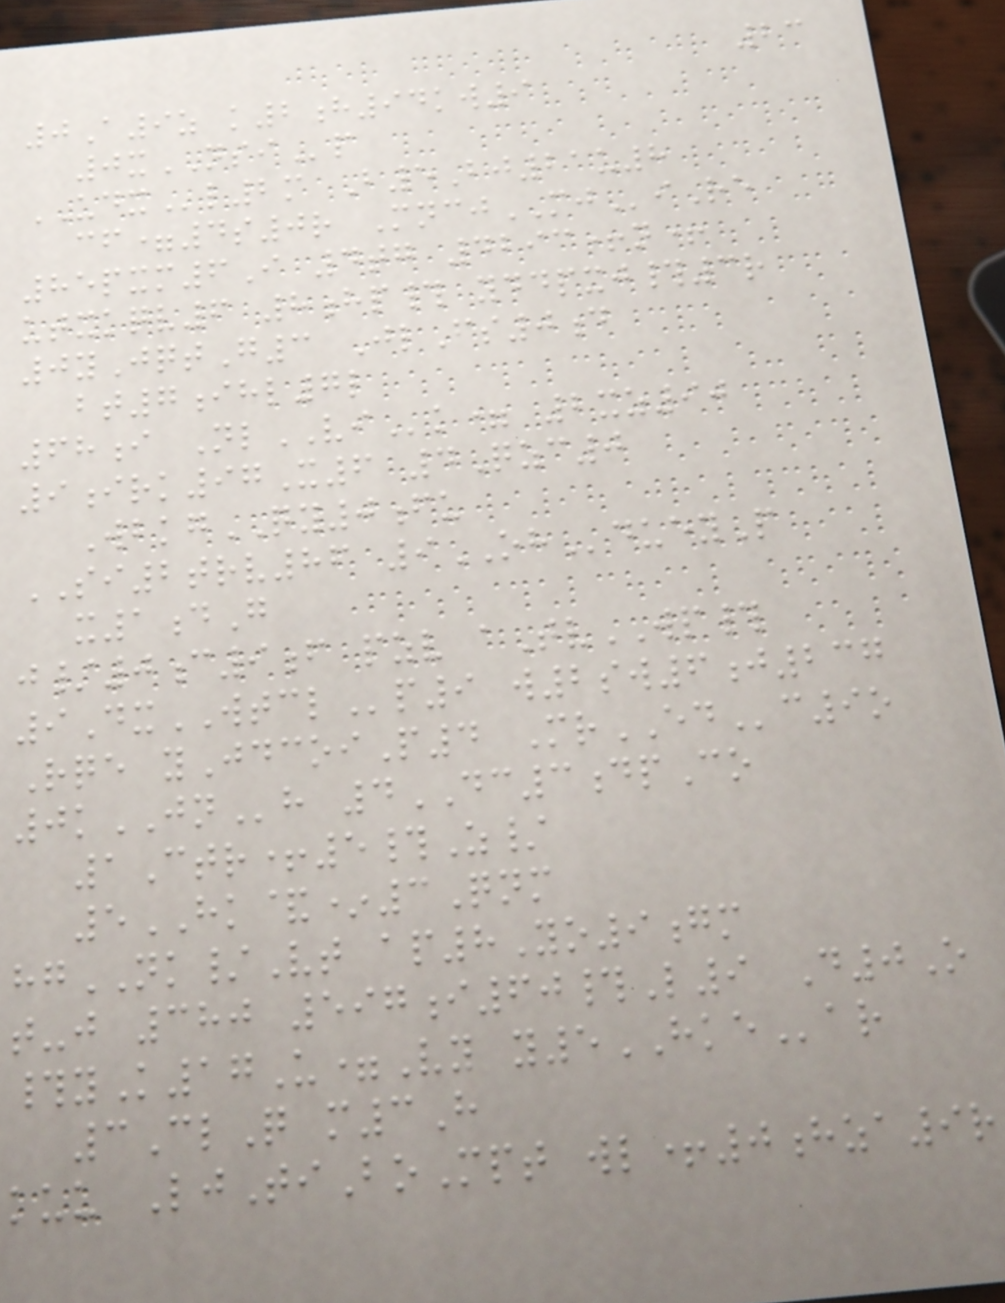23
0A9z k2h94kw9
0xNSIp
UDXl2m B5Bj21u8
cf=4s0r MncjMJiRe
85pxm6I 4tg 4293+n+
utxkqv6 8hp# yddpxj#3r
0yJqtG3 JlFs0d
bt7ihl7l
68i NlVIk= 2xz90
9irk97X6 4Qzc0
WbkgQY0fu
SI2trv86 9OHdueyP
x1dG
j/0c9f pzv aTvWP#
9DxWTCLp9 w2sw6j237
Rqe yJdcoiP4 MrEDc9o
0kJNh 4DC3dpCo
1Ctr+5#Z/
5HK&*3Qnm
hgNK/Vt ap8Yo9gm
t-j 380 597i60#L9 D0O
#yK17U=Vy y5HKEar
3ClQ m3H
kuu LjTiBoMpt wl+0hza9r
